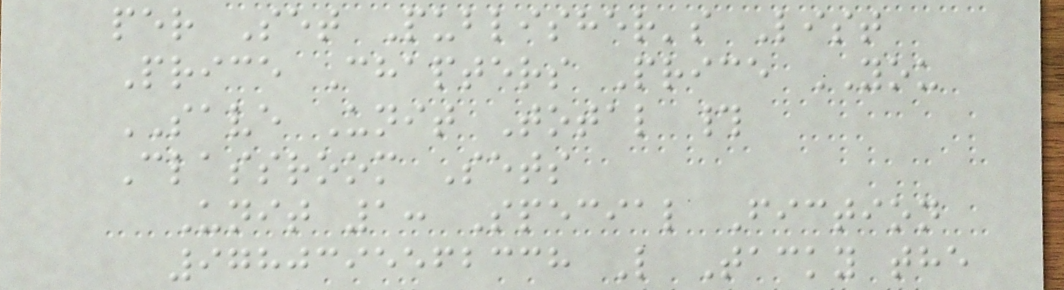per Set Publisher's List
Price Chapters Price YOU
SAVE Unit Total #
Classroom Sets
Unit 1: Special Fiction
9780395562338 L Tacky the
